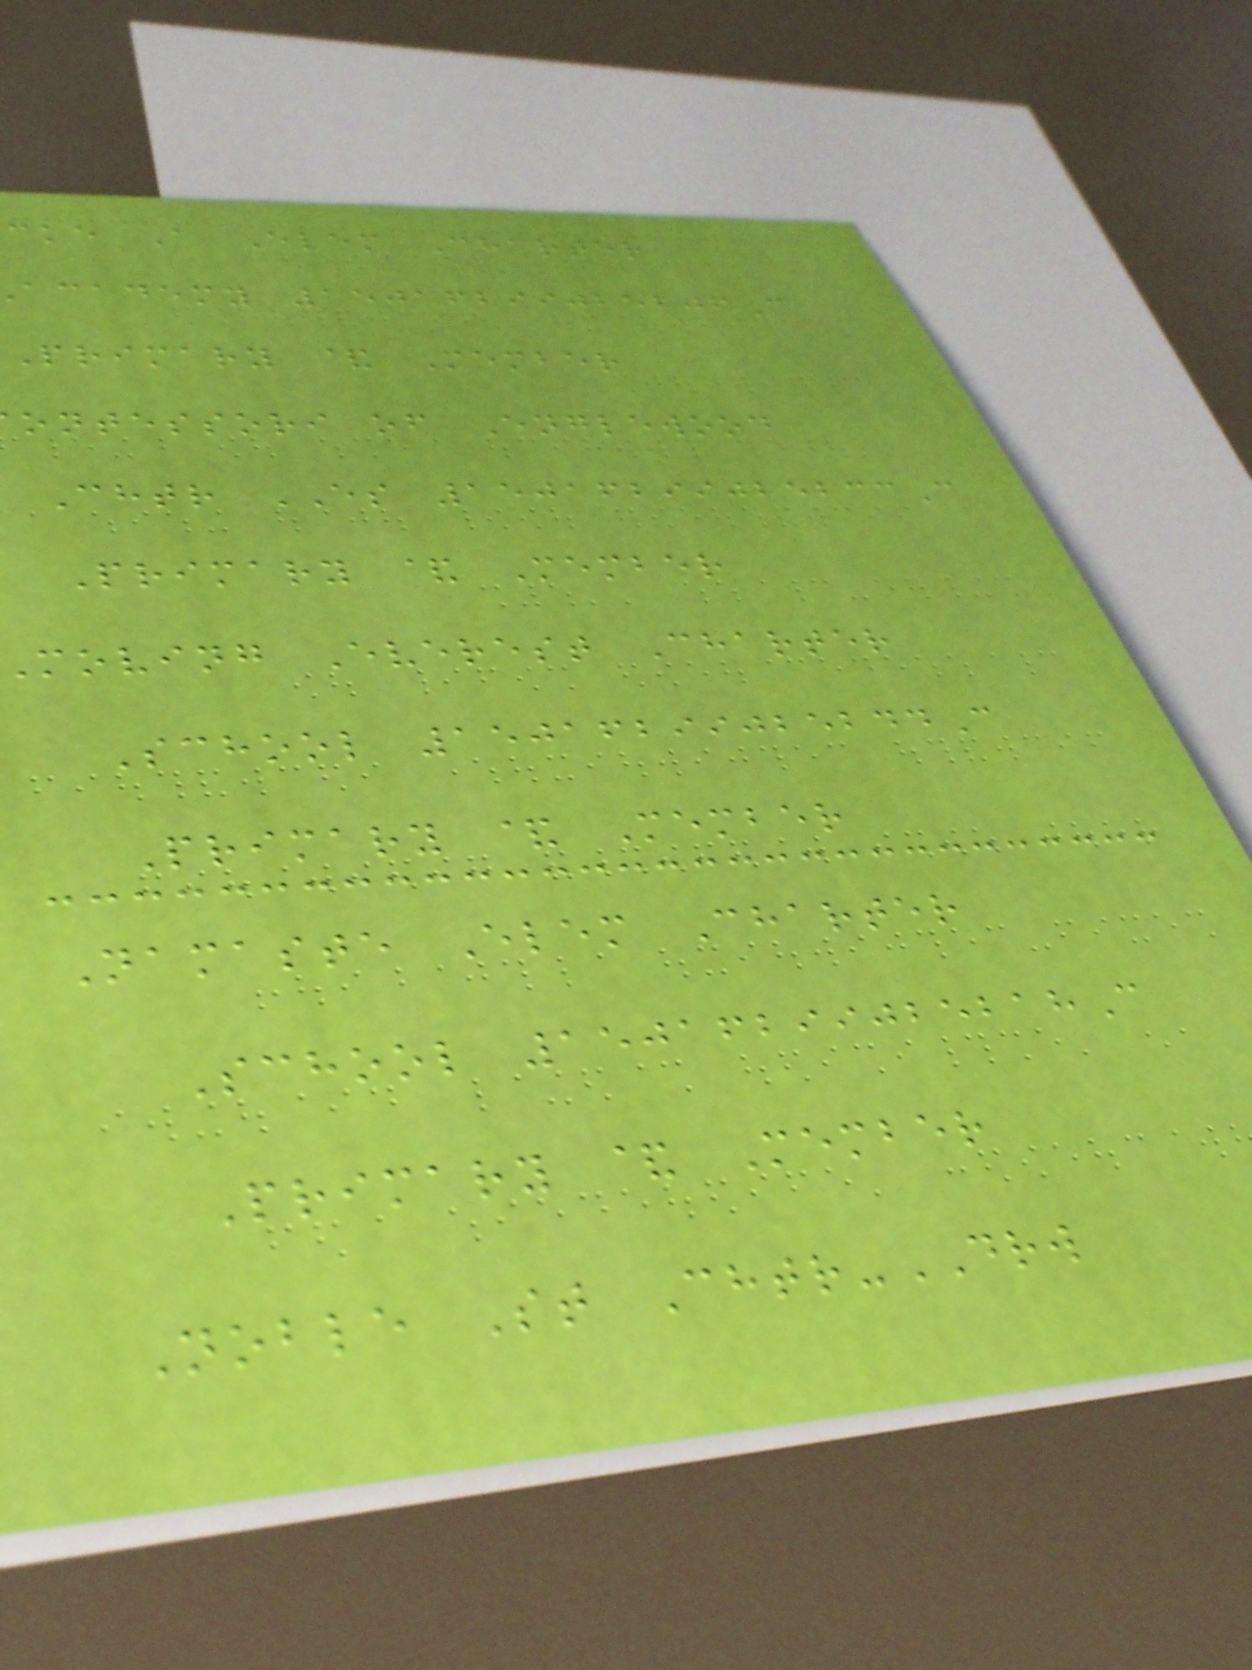cke A Elem Charter
academy 15016299025206C
Primary & Member
ontessori of Englewood
Chtr ES 15016299025233C
Primary & Member
moving Everest Charter
School 15016299025244C
Primary & Member
Namaste Elem Charter
School 15016299025218C
Primary & Member
Noble St Chtr-DRW
